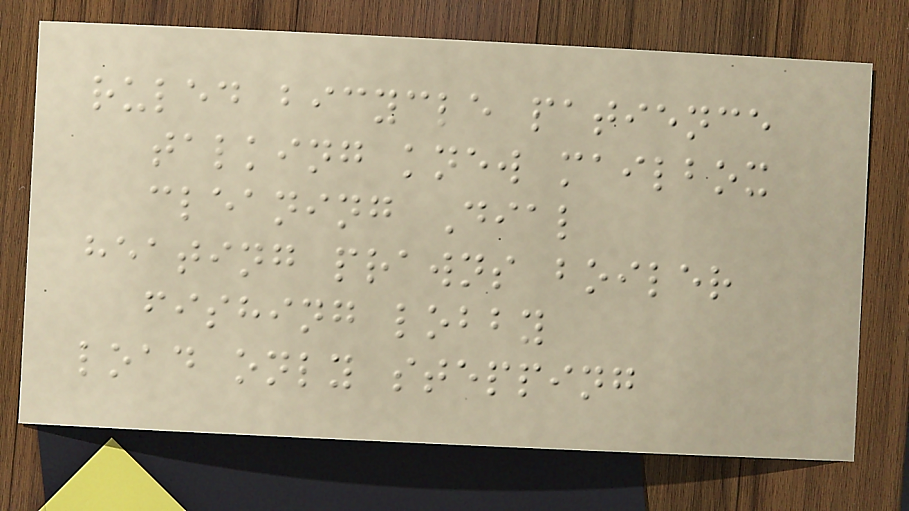ruled bicycle patience
talking knew mailbox
cleaning Dial
heating prawns boiler
fishing lobby
load only stepping
